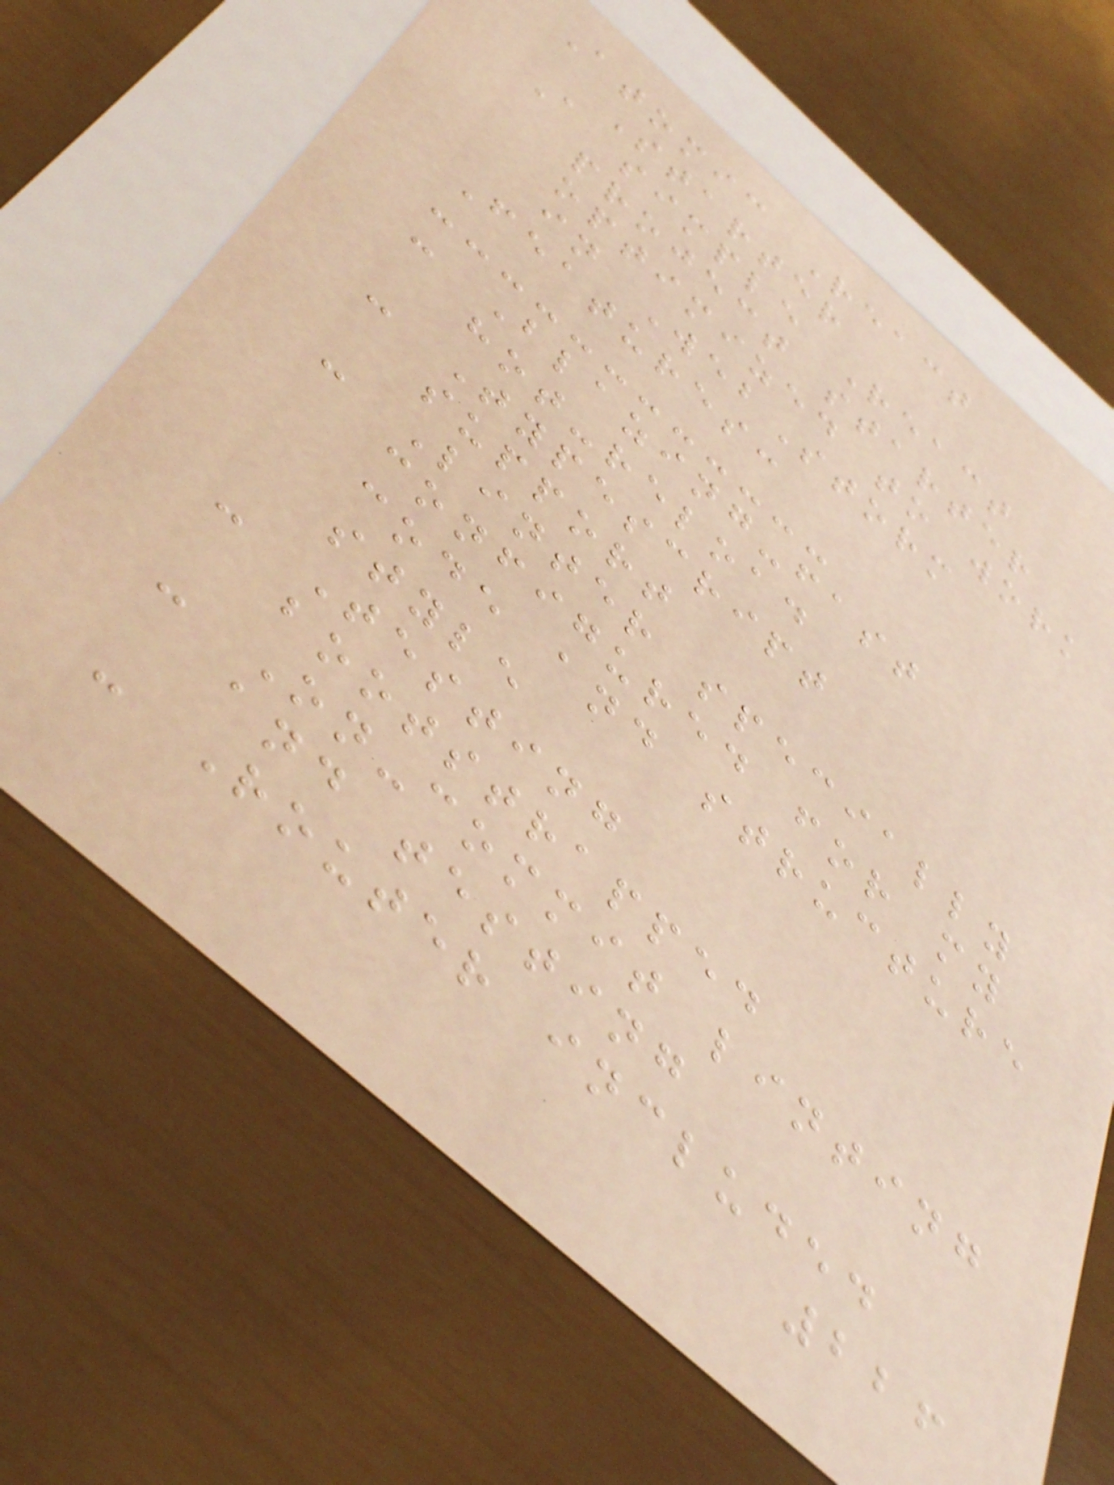Atomic React
Starter
A simple React
project starter
optimized to work
in WebStorm
Features:
- Blazing-fast
hot-reload
- Typescript
support
- Linter specially
configured for my
code and structure
style
- Testing
bootstrapped
- On-commit linting
and testing
- Router included
226
